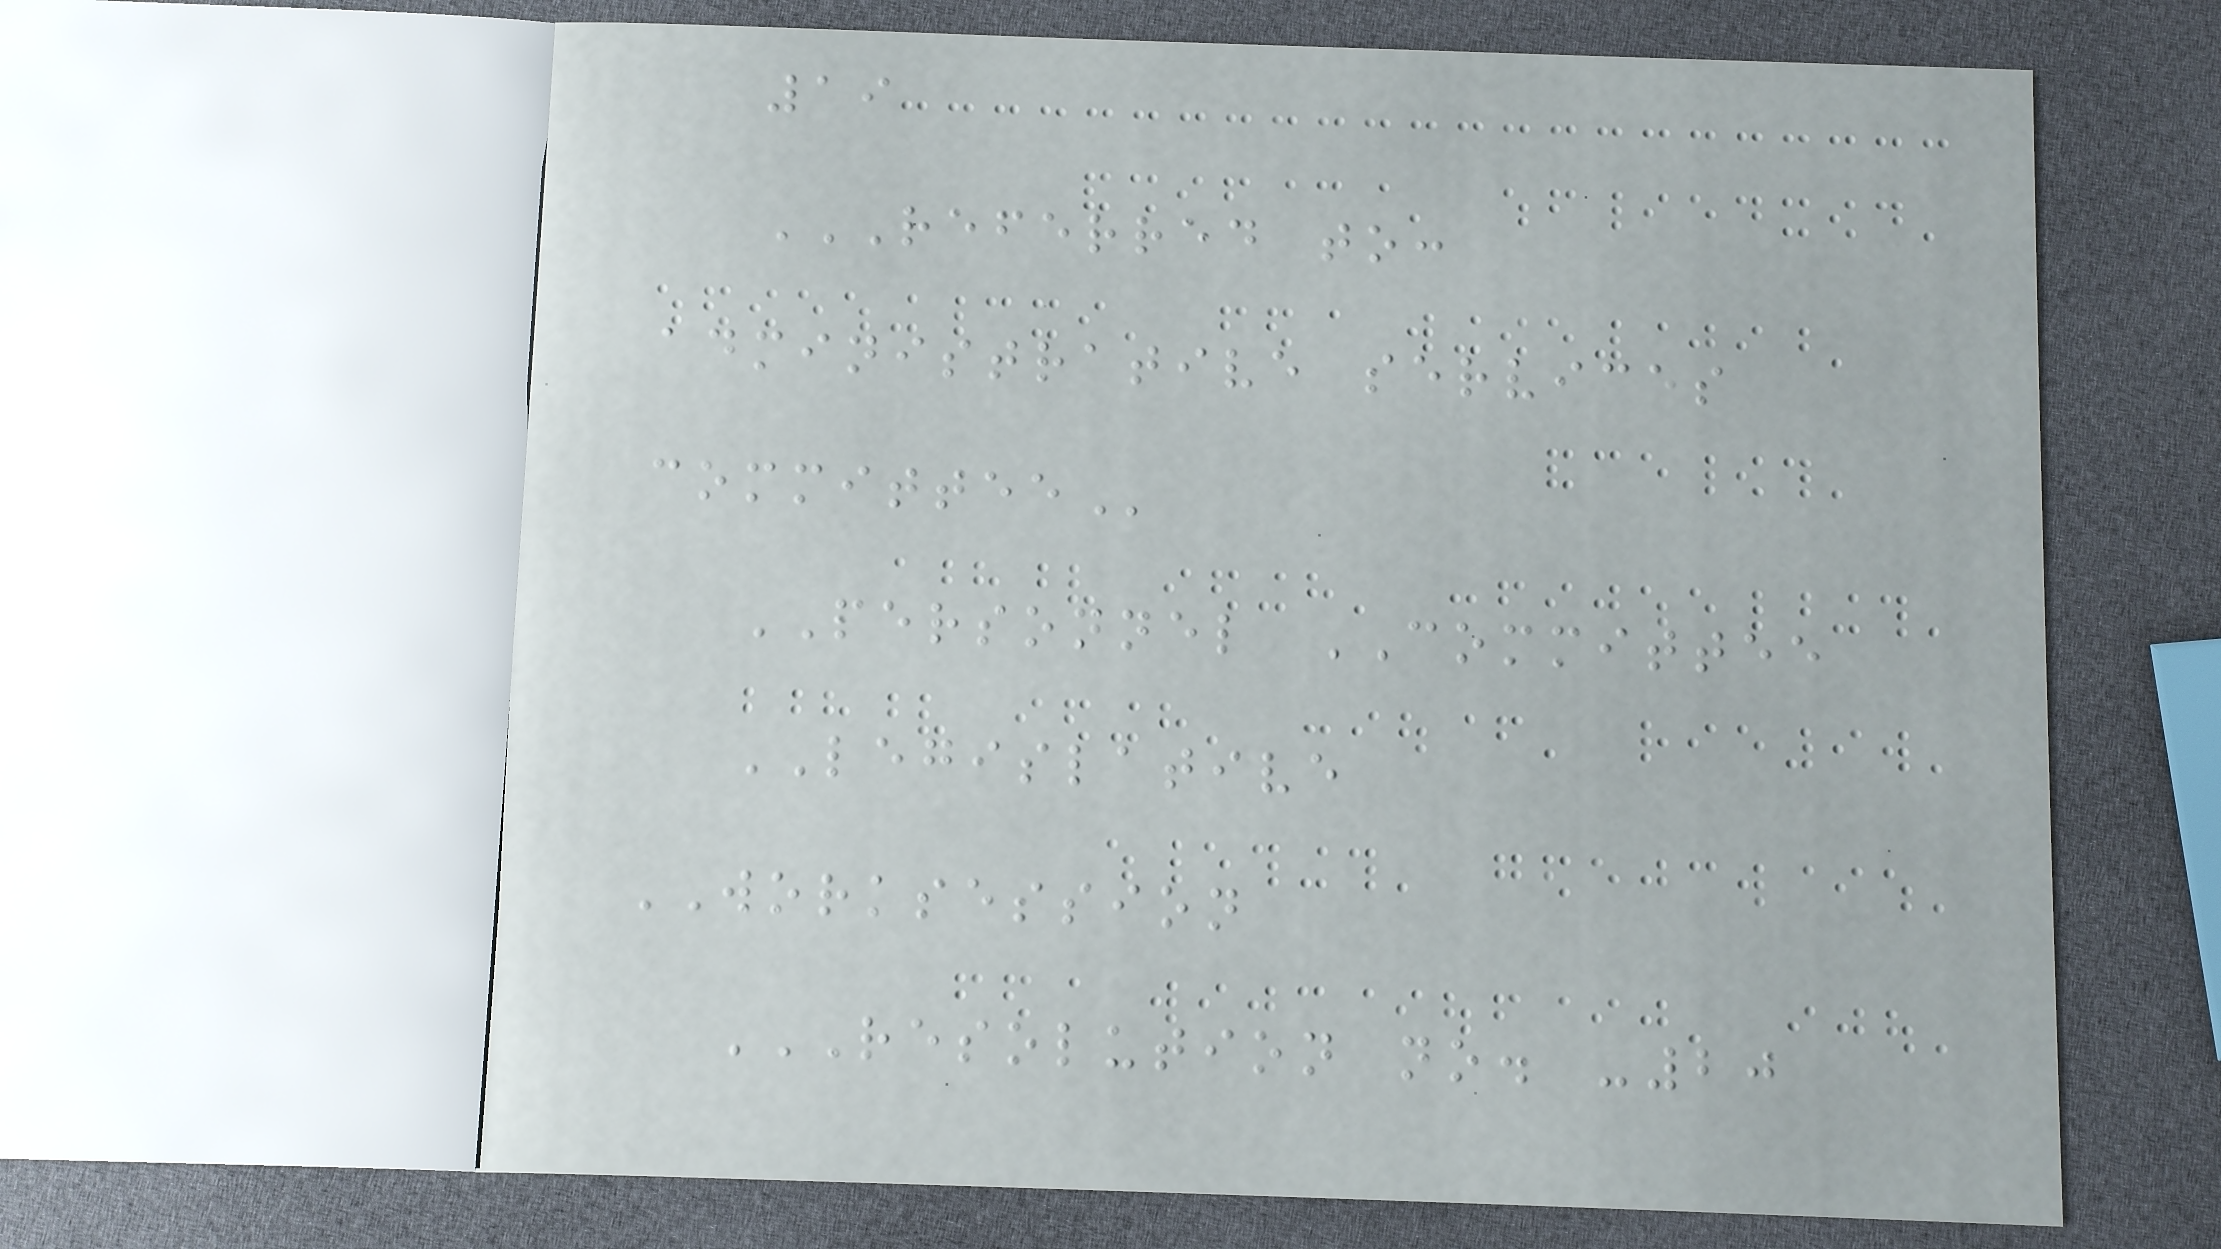19
REFERRED TO:
ADMINISTRATIVE SERVICES
COMMITTEE
PERSONNEL COMMITTEE
LEGISLATIVE
WORKSESSION
RESOLUTION NO. -20
